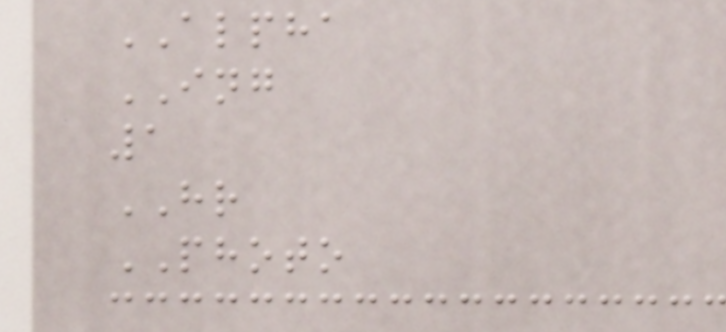ALPHA
ING
1
HR
PHOTO
